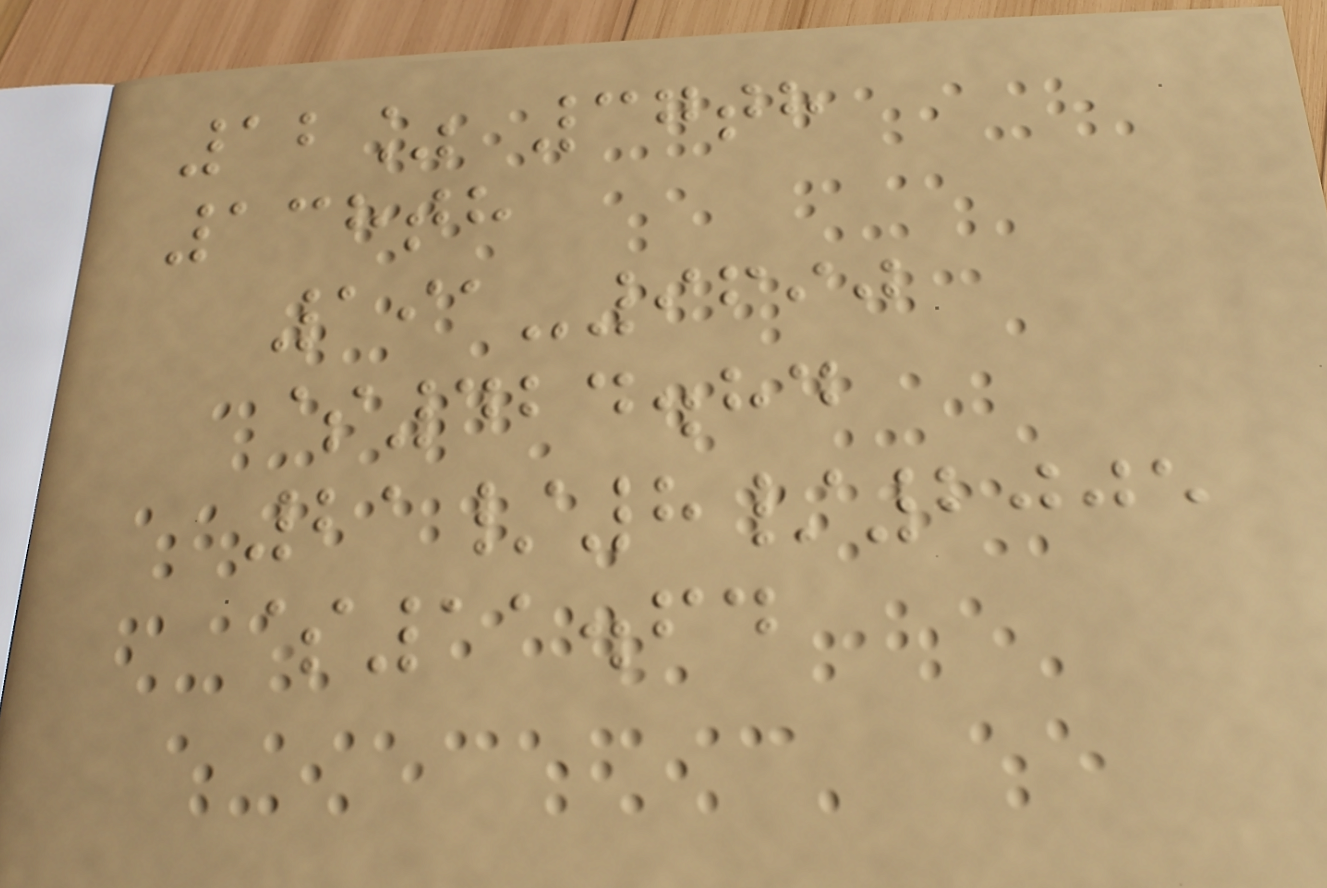12% 37th
138th
191-9690
$424.84
21/8/2005
$11.64
